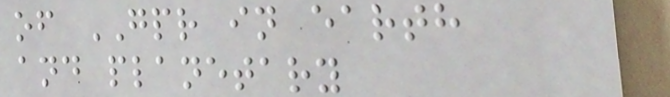of GPR in earth
and planetary
